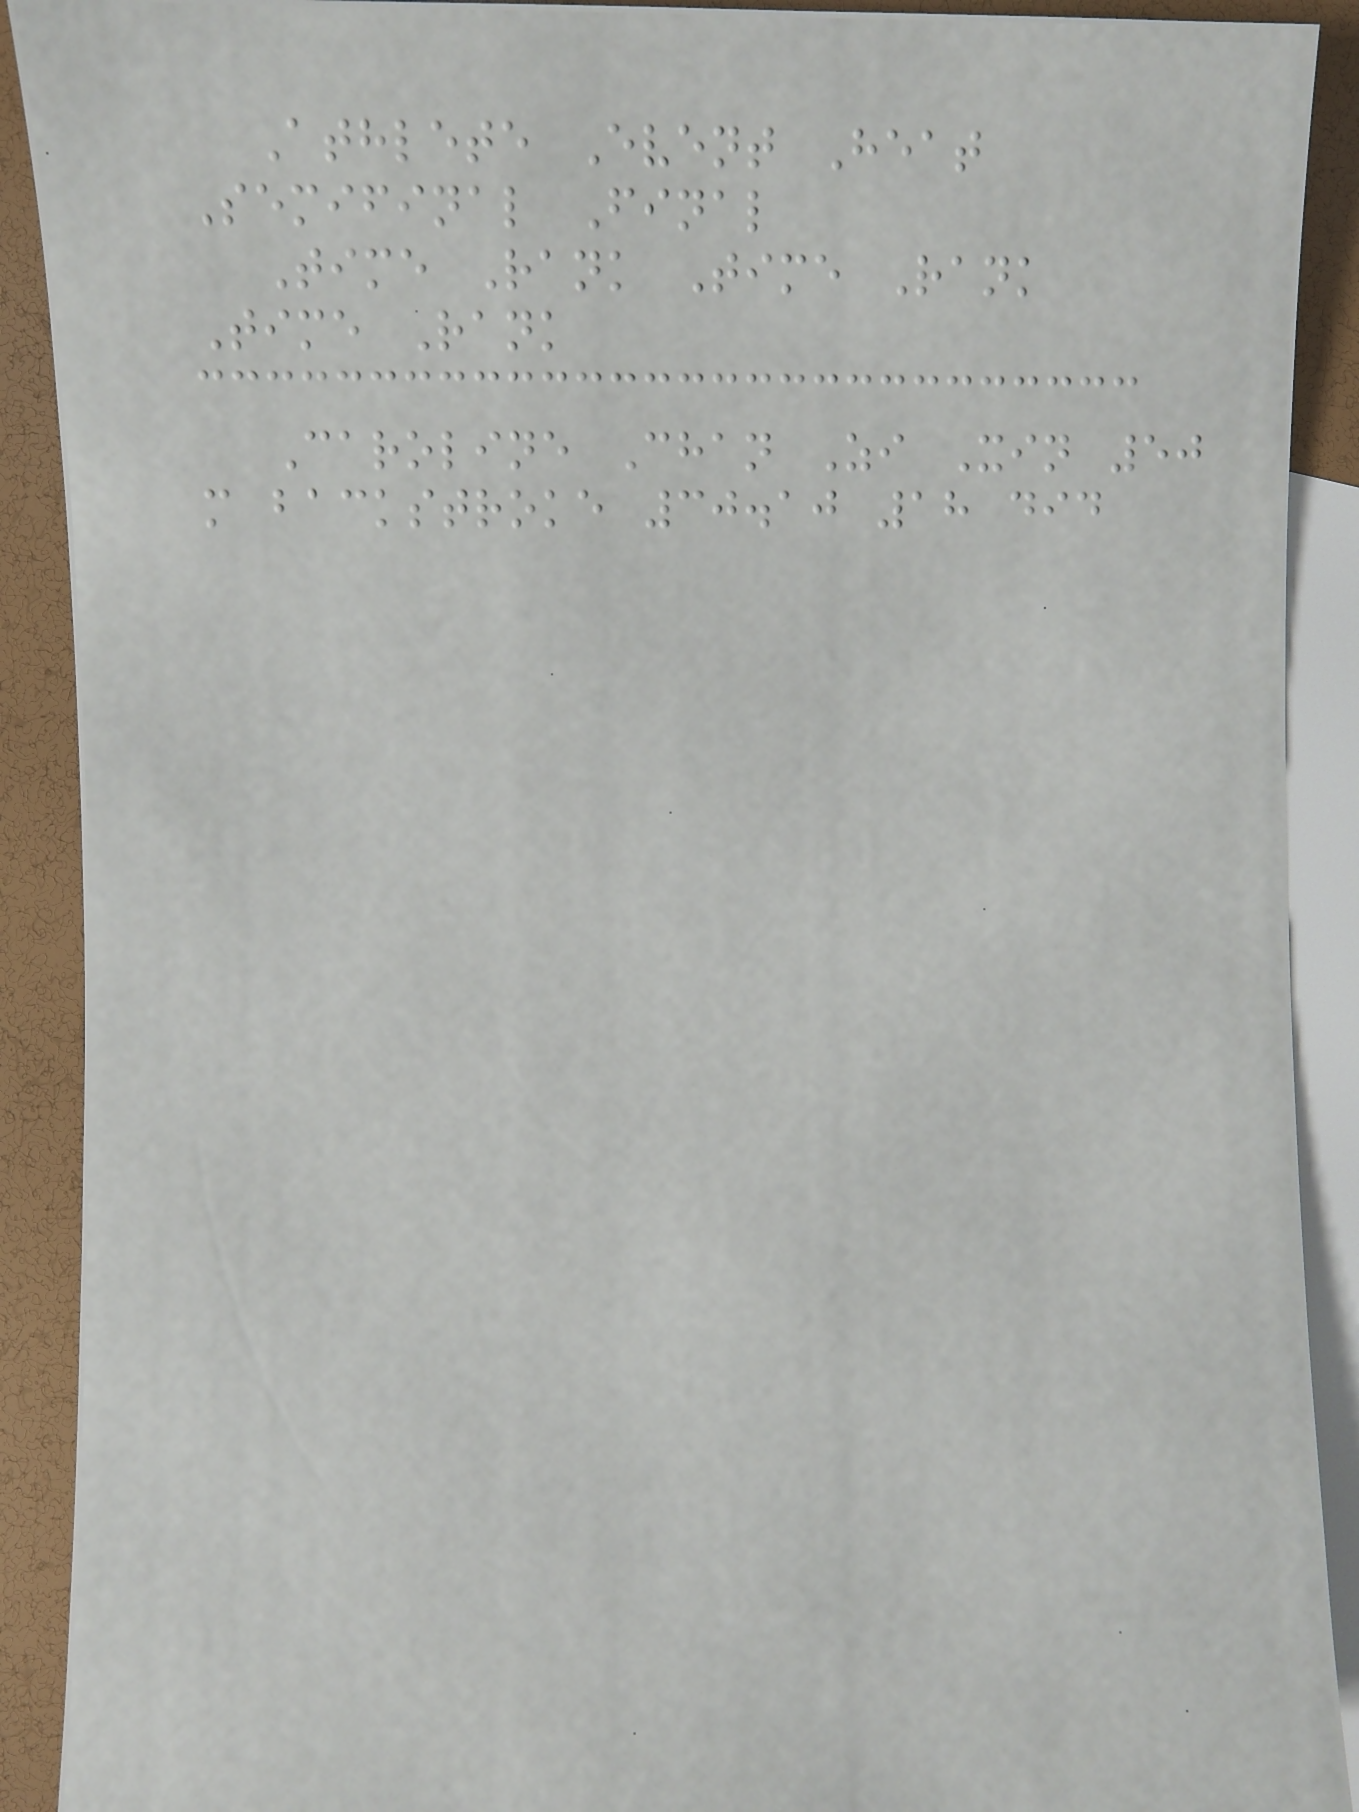Athlete Event Heat
Semifinal Final
Time Rank Time Rank
Time Rank
Caroline Chan Zi Xin 50
m backstroke 30.10 18 did
